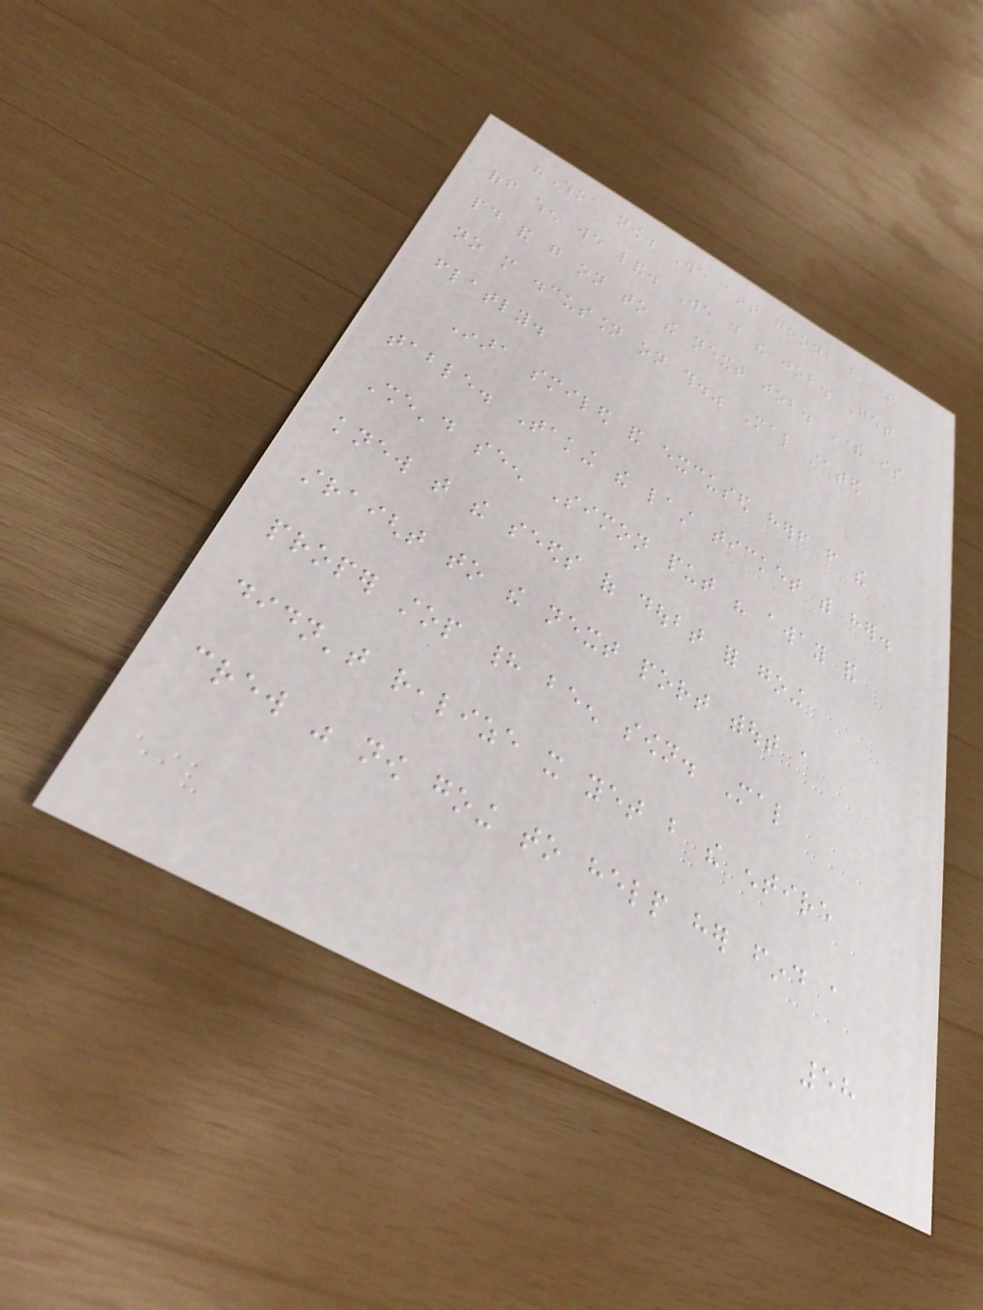"Whoa now. We aint gonna have time
off when we land. We do the job. Get
paid and go on to the next job. There is
no more discussion on this." Mal stated
flatly.
Inara smiled and excused herself from the
table. Taking the last ticket with her.
She'd seen Simon put his away and
knew that the seeds of doubt for going
straight to the next port without a
proper stop had been sown. Mal
didn't realize it yet but the entire
crew was now going to help her find a
58
